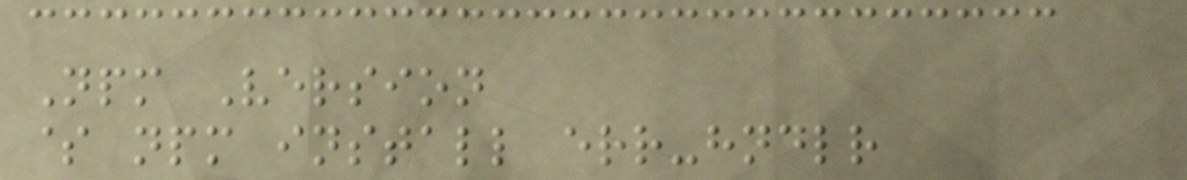Npm Version
$ npm install err-hndlr
